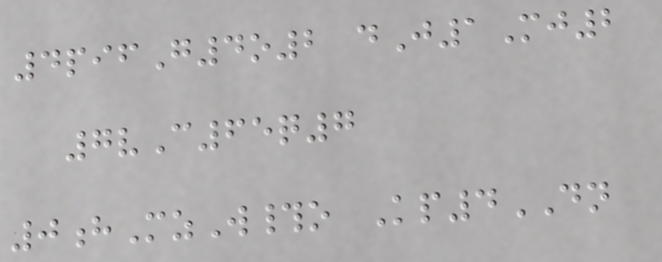4pifG4o2 dJ1Mj2
7vC65q7
0hMzW#o Kp4DN
